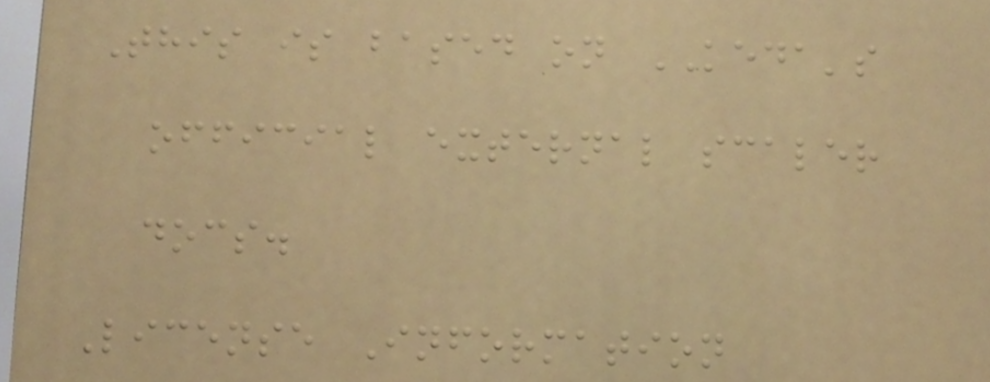This is based on KEDA's
official external scaler
docs.
License Information
